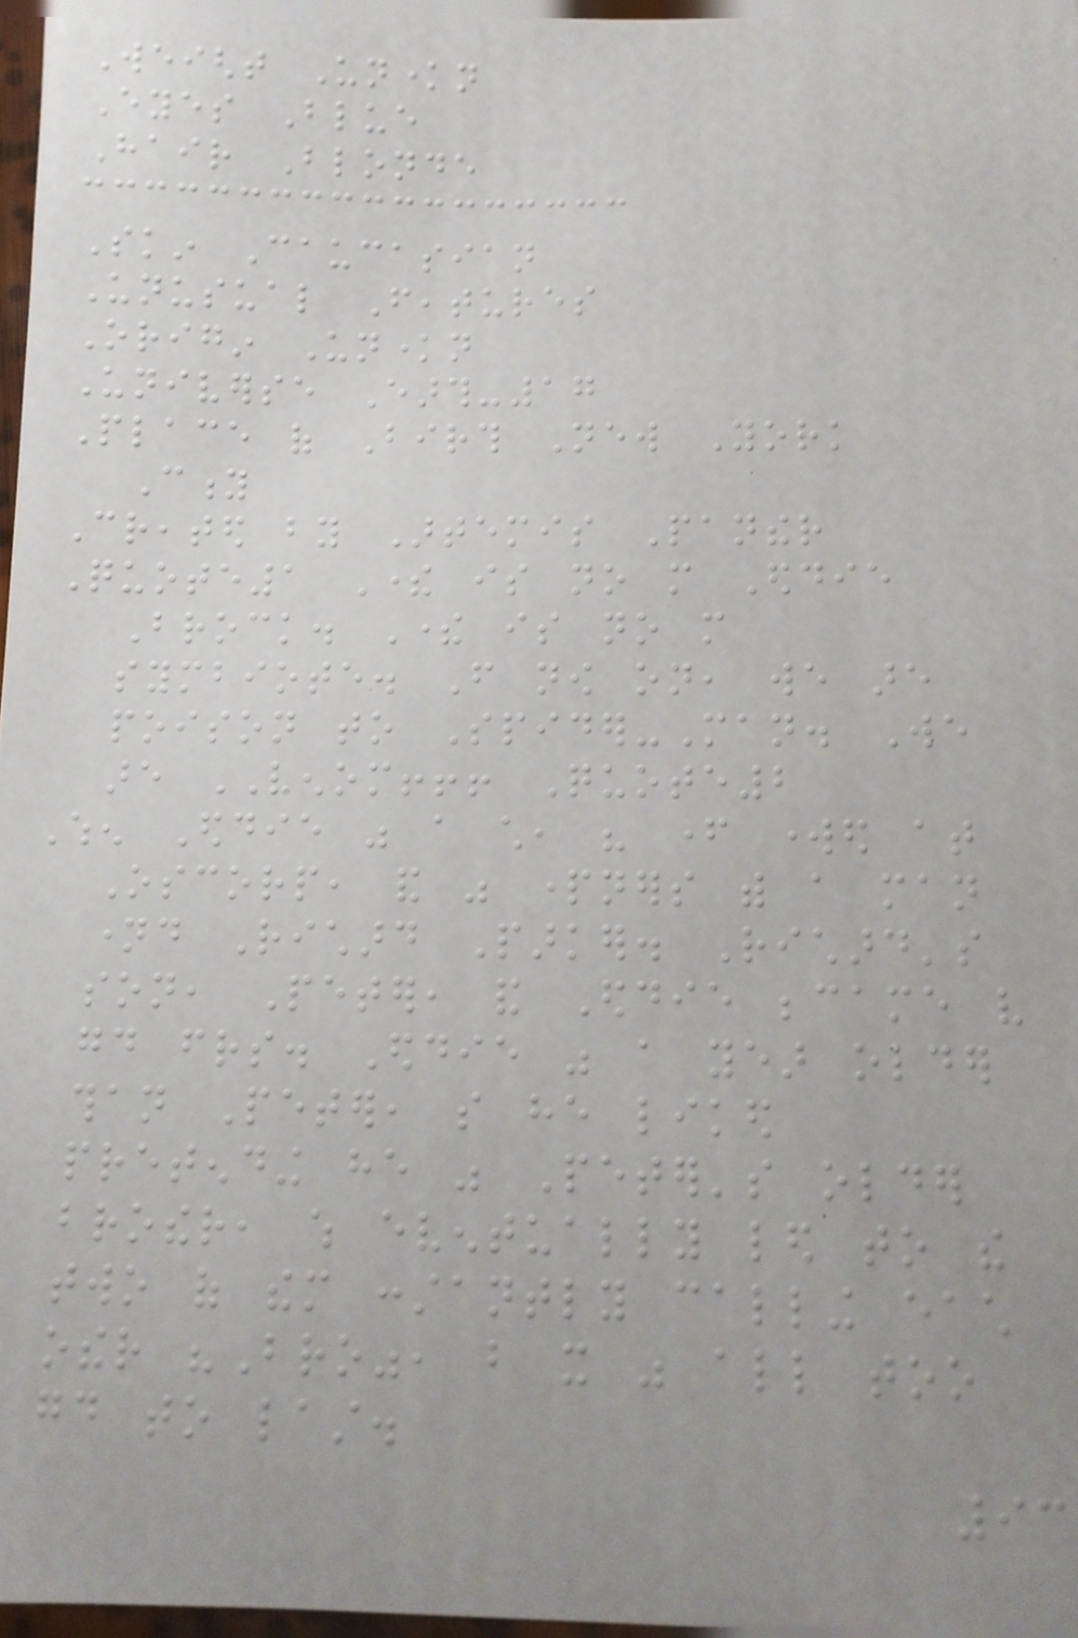Weight Unknown
Eyes Blue
Hair Blonde
Skin Caucasian
Unusual Features
Origin Unknown
Universe Earth-17
Place of Birth New York
City
Created by Artemis Panther
Quote1 There is no more Eddie
Brock. There is no more
symbiote. From now on, we are
poison to Spider-Man. We
are VENOM!!! Quote2
When Eddie was a child, his father worked at
Oscorp, and was partners with a man
named Richard Parker. Richard's
son, Peter, and Eddie became very
good friends. Eddie was a year older
than Peter, so he liked
pretending he was Peter's older
brother, which eventually led to the
two of them constantly calling each
other "Bro", but it was all too
good to last.
93
